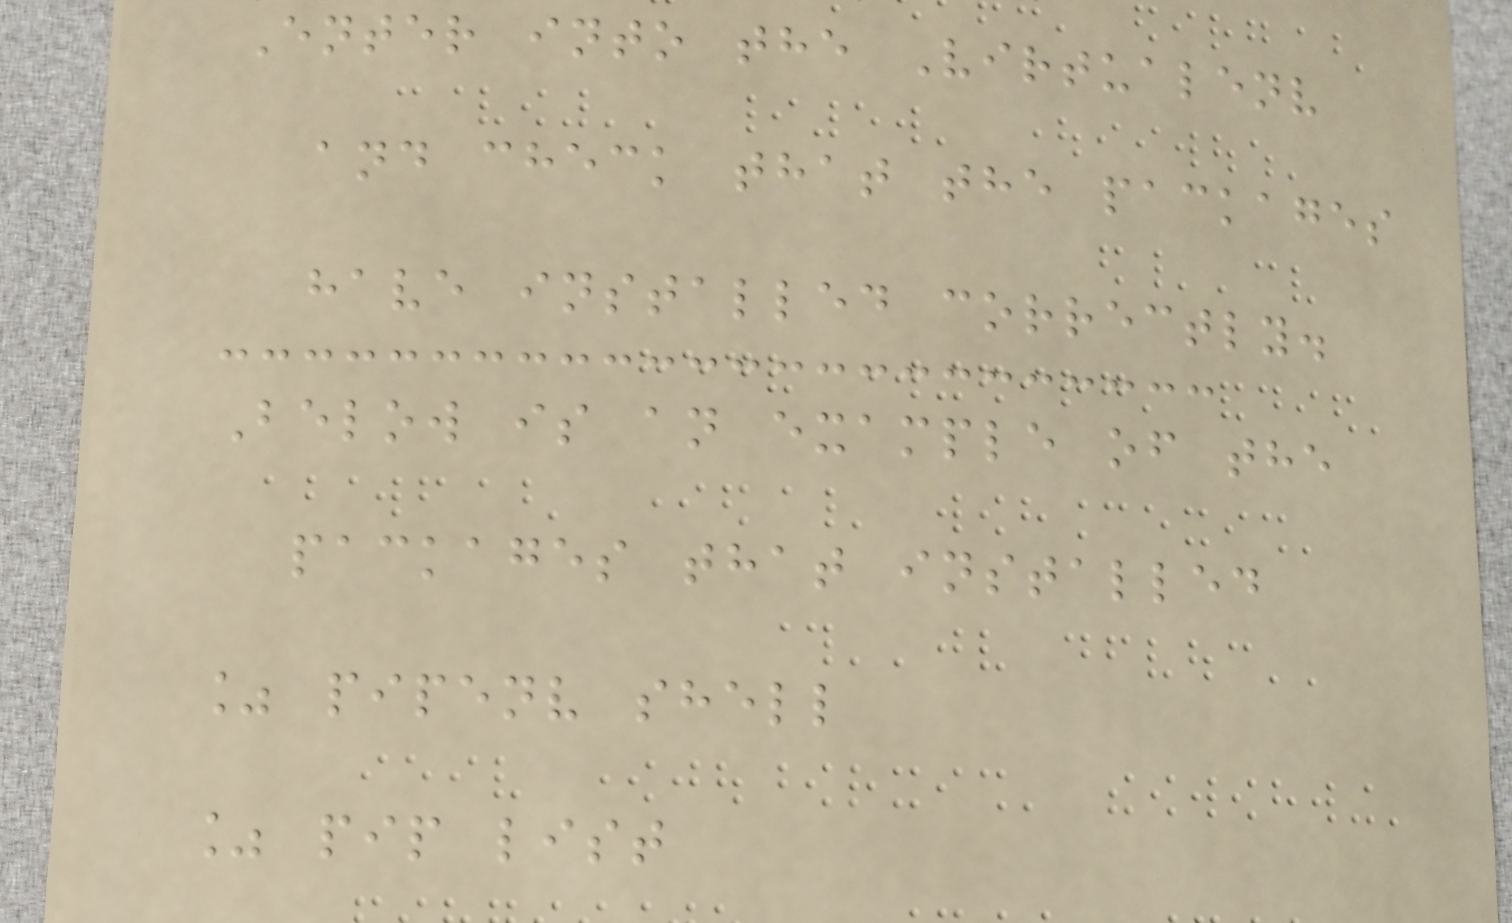Enter into the Virtualenv
and check that the packages
have installed correctly.
Below is an example of the
packages that installed
% pipenv shell
% pip list
